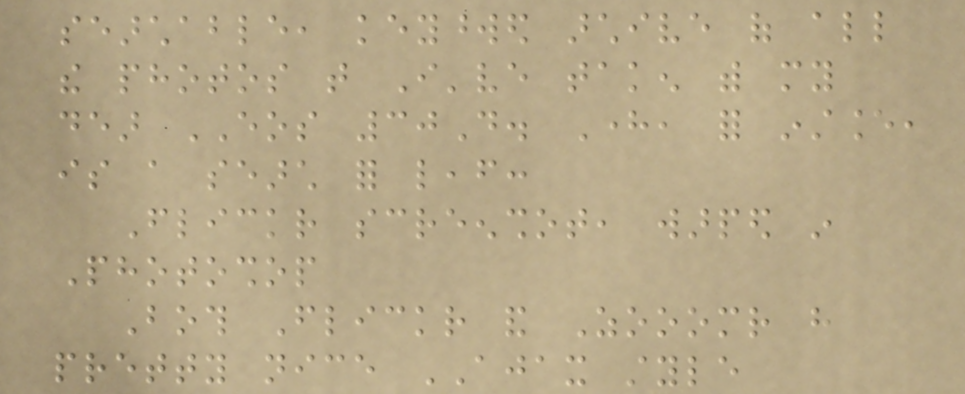searchable, keyworded archive of all
the photos that I've taken with my
dear EOS 30D. Here, for instance,
is a search for leaf:
Flickr screenshot, warped in
Photoshop
Both Flickr and Zooomr have
pretty nice AJAX style
